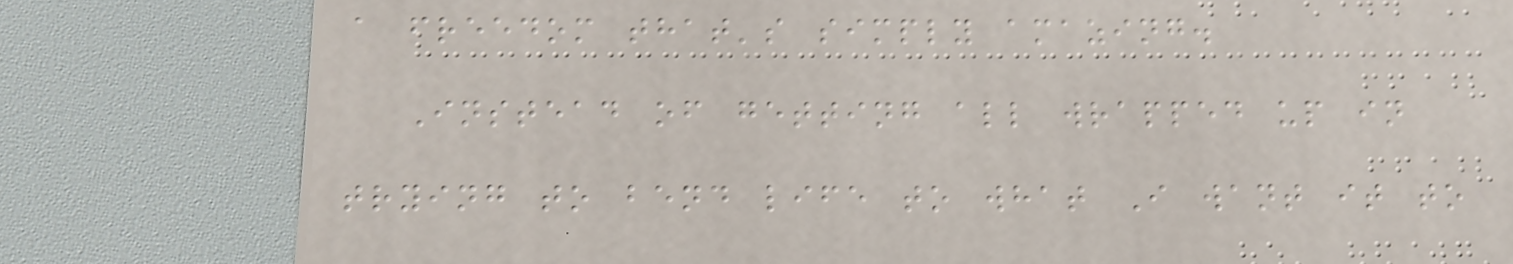a freedom that's simply amazing.
Instead of getting all wrapped up in
trying to bend life to what I want it to
